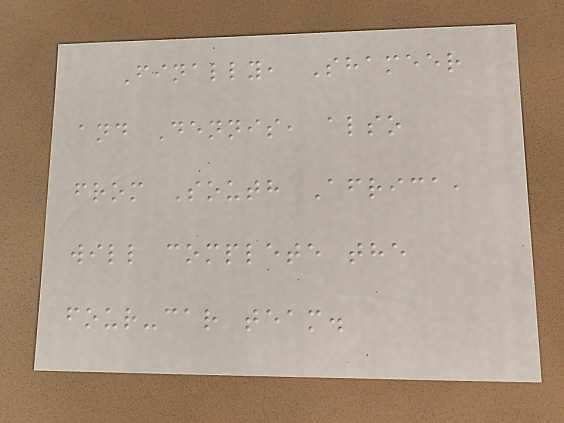Finally, Shameer
and Dennis, also
from South Africa,
will complete the
four-car team.
